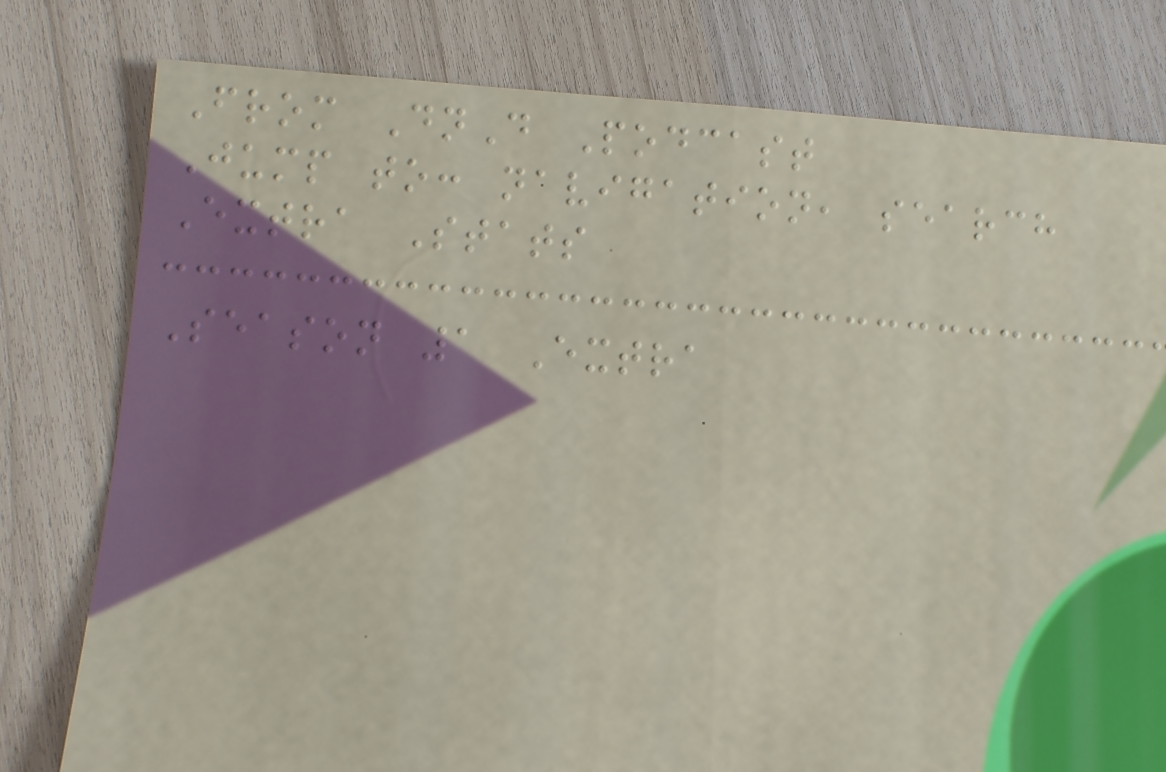From DnD Podcast
Jump to: navigation, search
Extra Stats
Season 1 Extra
